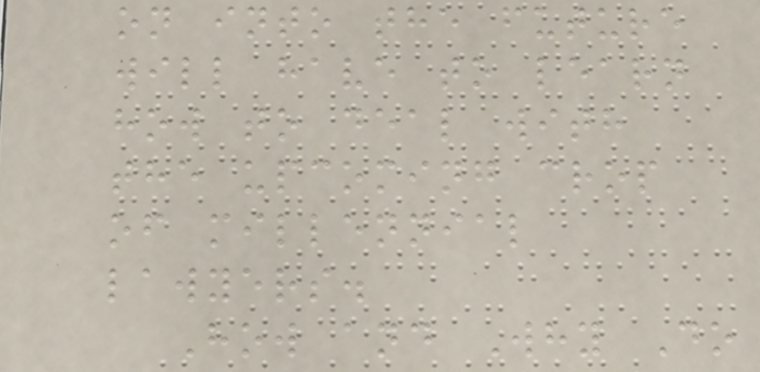on into the future
will have to learn
how to deal with
the upcoming crop
of millennial
lawyers.
How and Why Do
